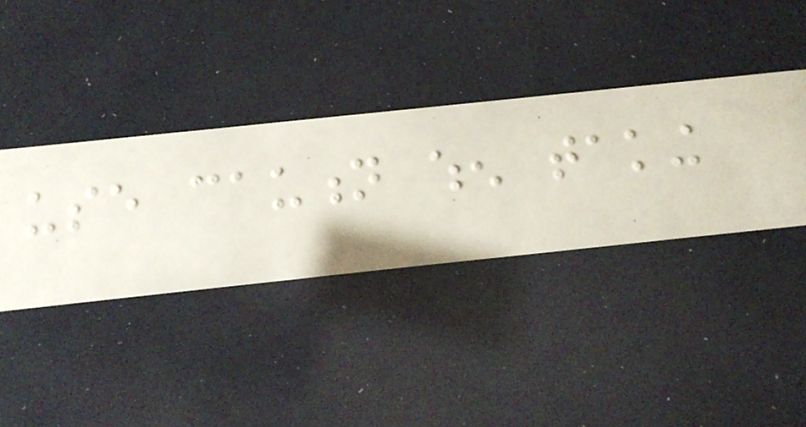use caution when taking
